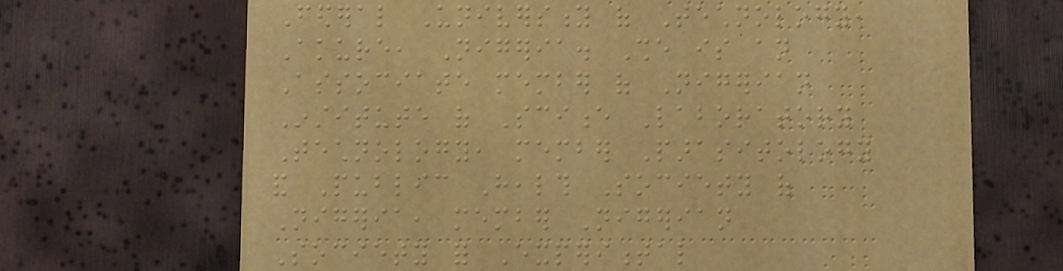Federal University of Technology,
Akure, Nigeria. She is an
Associate member of Nigerian
Institute of Science Laboratory
Technology, member Parasitology
and Public Health Society of
Nigeria, member Nigerian
Society for Experimental
